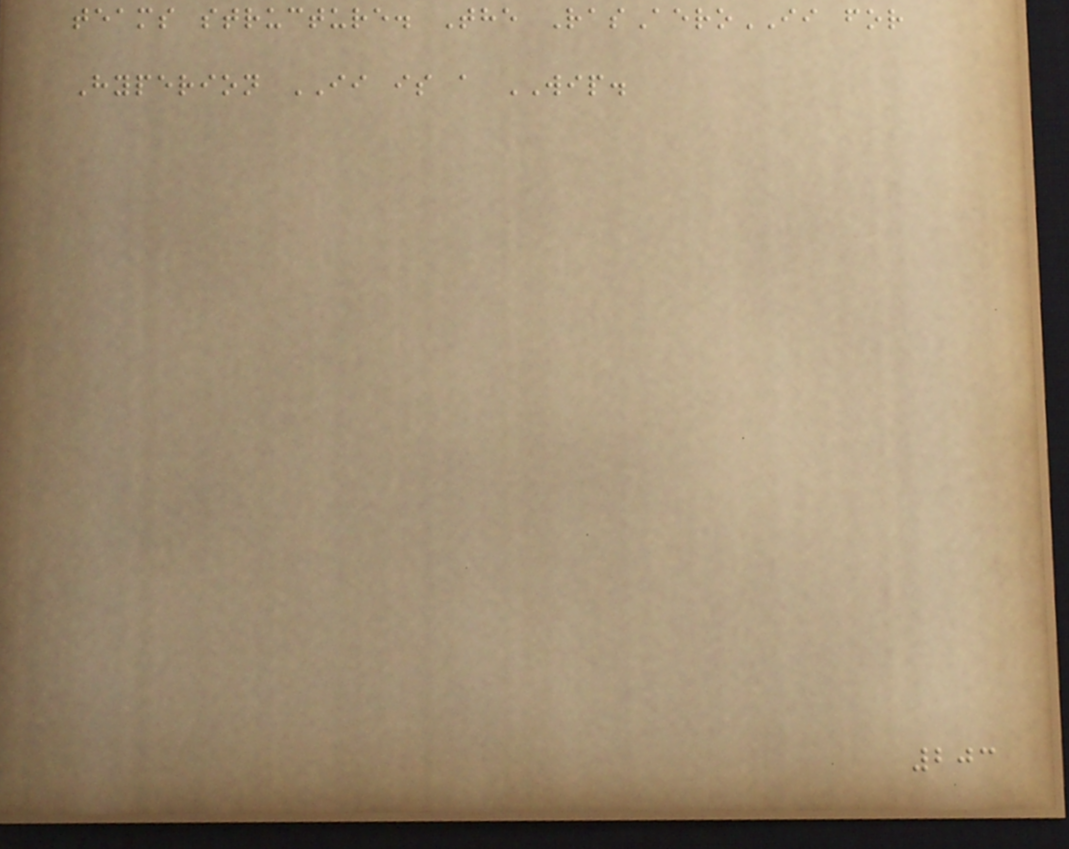teams structure. The RasAeroII for
Hyperion II is a WIP.
203
